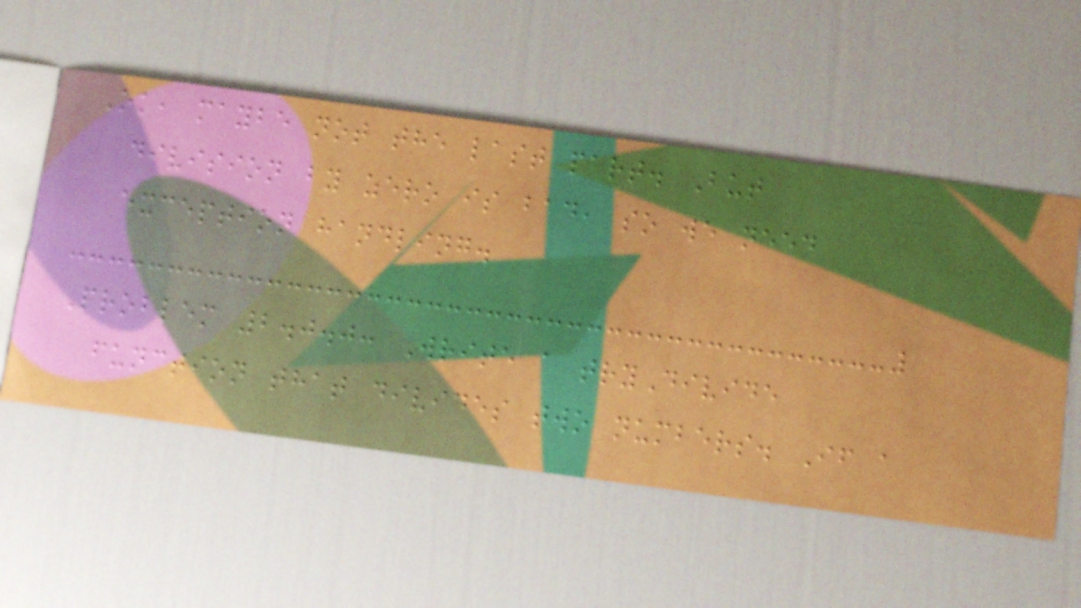Ok, maybe not the last part. But
division by zero is bad, so we need
exception handling.
Problem 2.0.0: Write a tryDivide
function that divides two numbers. If a
